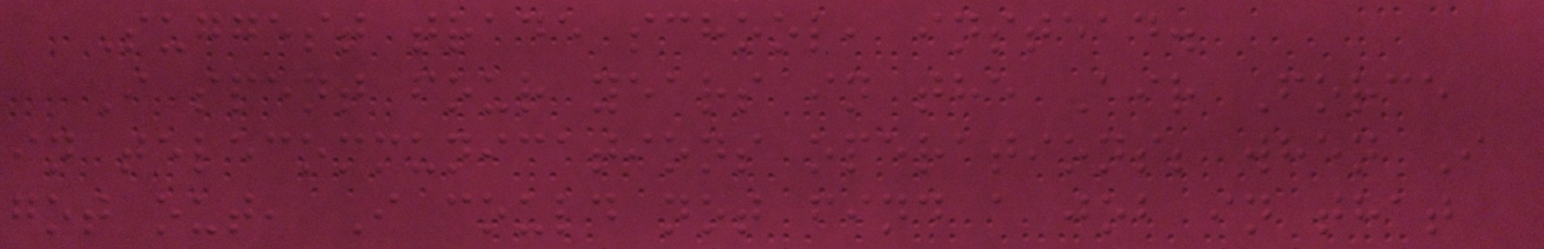Suggest trade school, instead.
I spent four years in the Air Force
in telecommunications operations; when I
got out, I could not find a job in that
